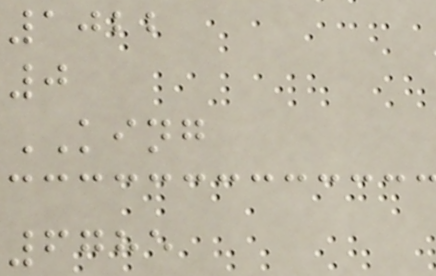1022
0
KING
6785
